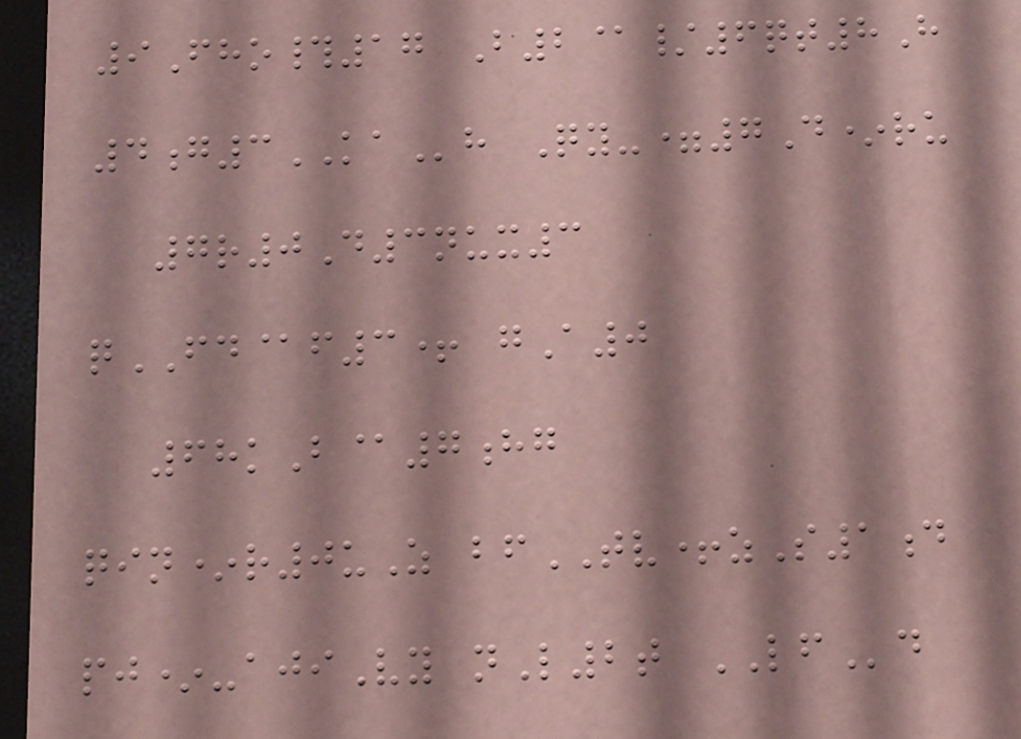9Fho#17 B2@/6qt8H
4g3KAh Qy-=7D*ru
7r0D3nux3
qFD@f3+ gA0
68kB@7hg
qin*r0uZ bfTV+zS1d
pj*-ajiVy nL2t LFd
